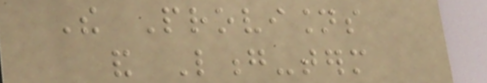The Provisions
and Long-term
